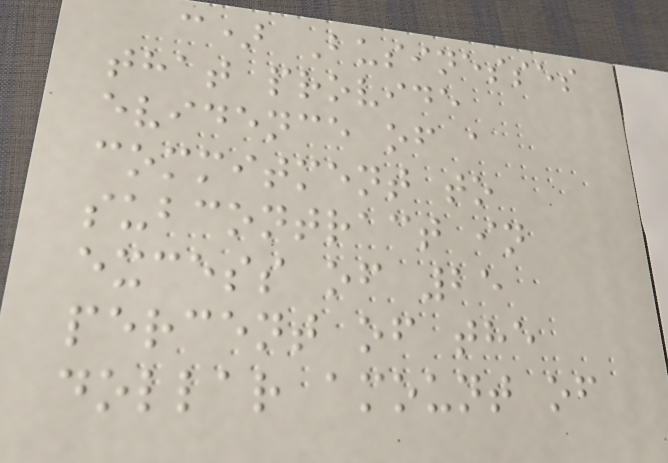c) Businesses
that provide
evidence of a
commitment to
subcontract in
excess of 25
percent of the
dollar amount of
